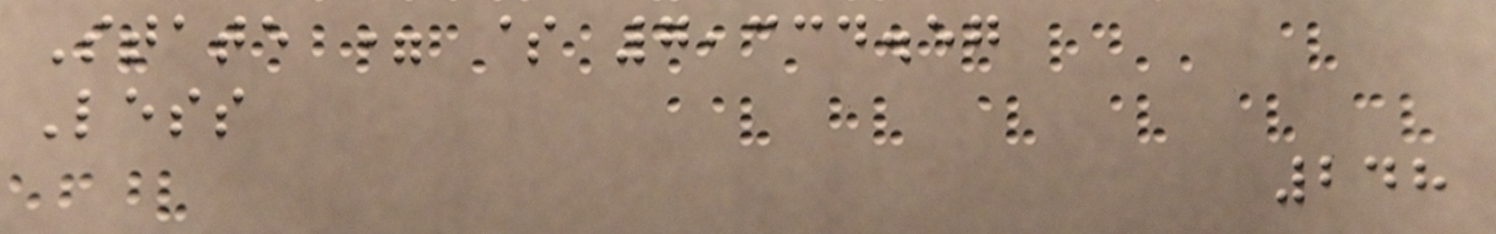State = $ 7,334.57
Less
248
